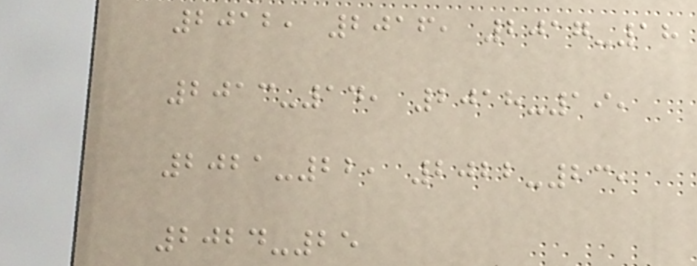2012, 2016, 2017-18
2013-14, 2018-19,
2021-22, 2022-23,
2024-25
